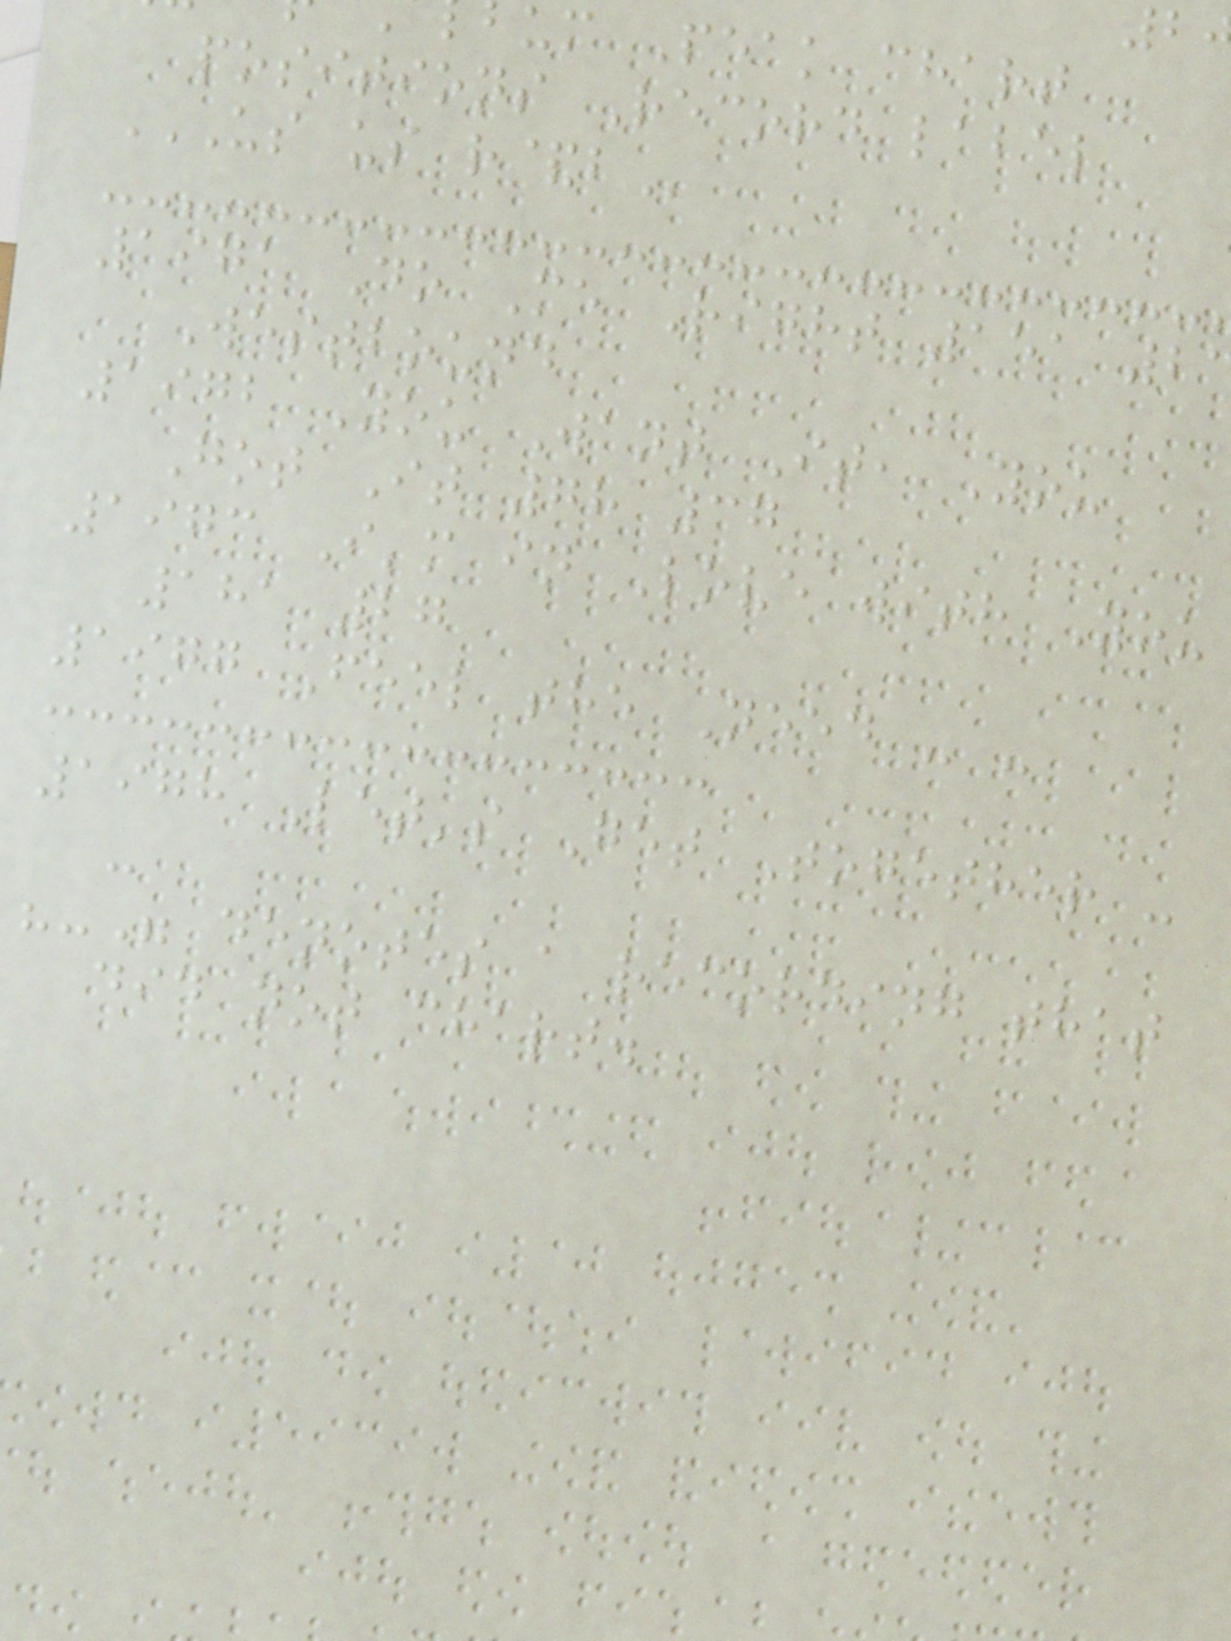um Peak chart
positions Record label
US US R&B
1971 Do Me Right 151 2
Westbound
1972 You Want It, You
Got It 78 37
1973 I'm in Love with You
181 27
1977 Feel the Need - -
1978 Let's Get Together -
-
"-" denotes a recording that
did not chart.
